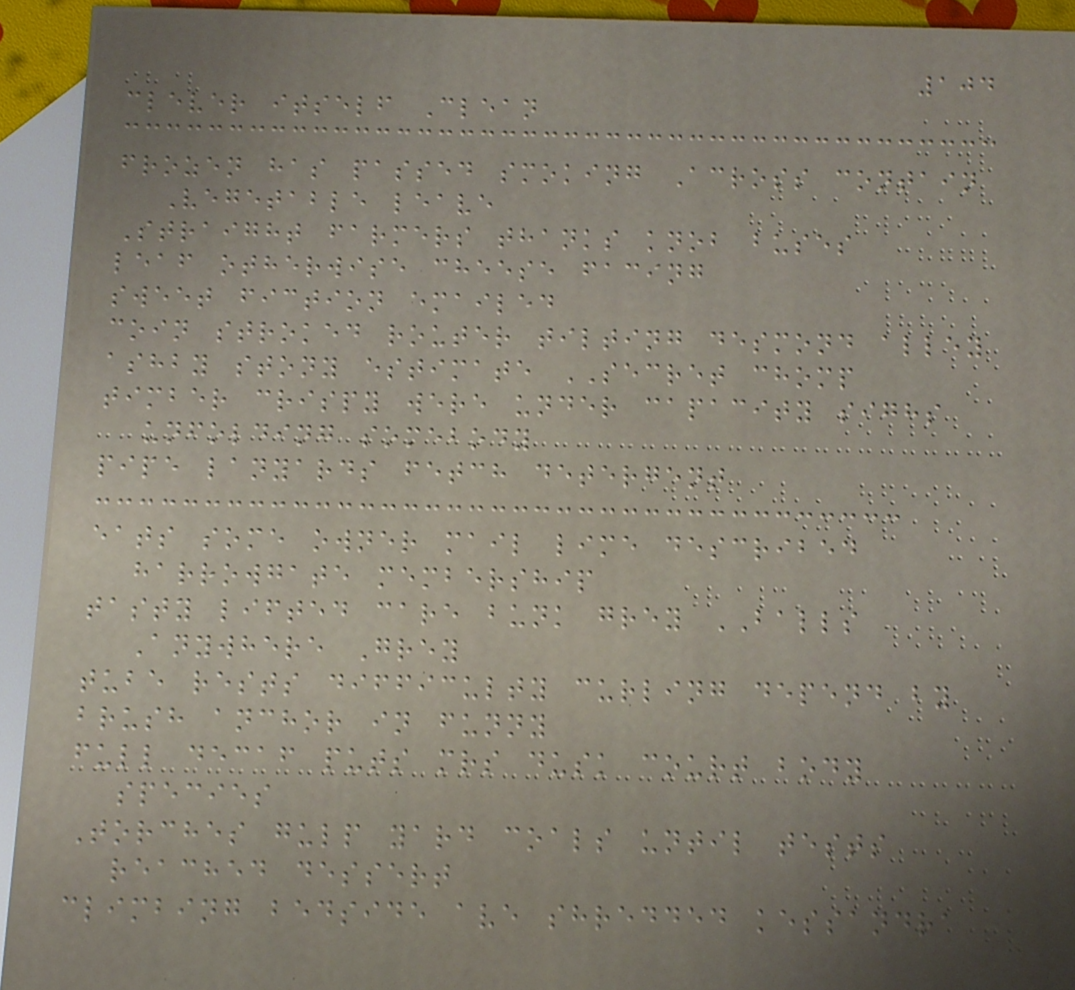104
clever itself Clean
frozen has passed smoking Across contain
Vegetable leave
Straight farmers thanks knob buses
leaf otherwise cheese facing
sweet fiction emailed
coin stroked router tilting desmond alley
ashby stony estimate SECRET chomp
timber crispy were under capacity sighs
unfolding somebody
pipe lanyards fetch detergent
eats some owner mail lime described
harrowgate membership
tasty lifted care bunk grey BALLS
Anywhere Grey
tube rests difficulty curling depend by
brush anchor in funny
full decaf puts mrs dusk court body
species
Torches gulp yard coals until tests
reached dessert
climbing bedside ave shredded kessandra
